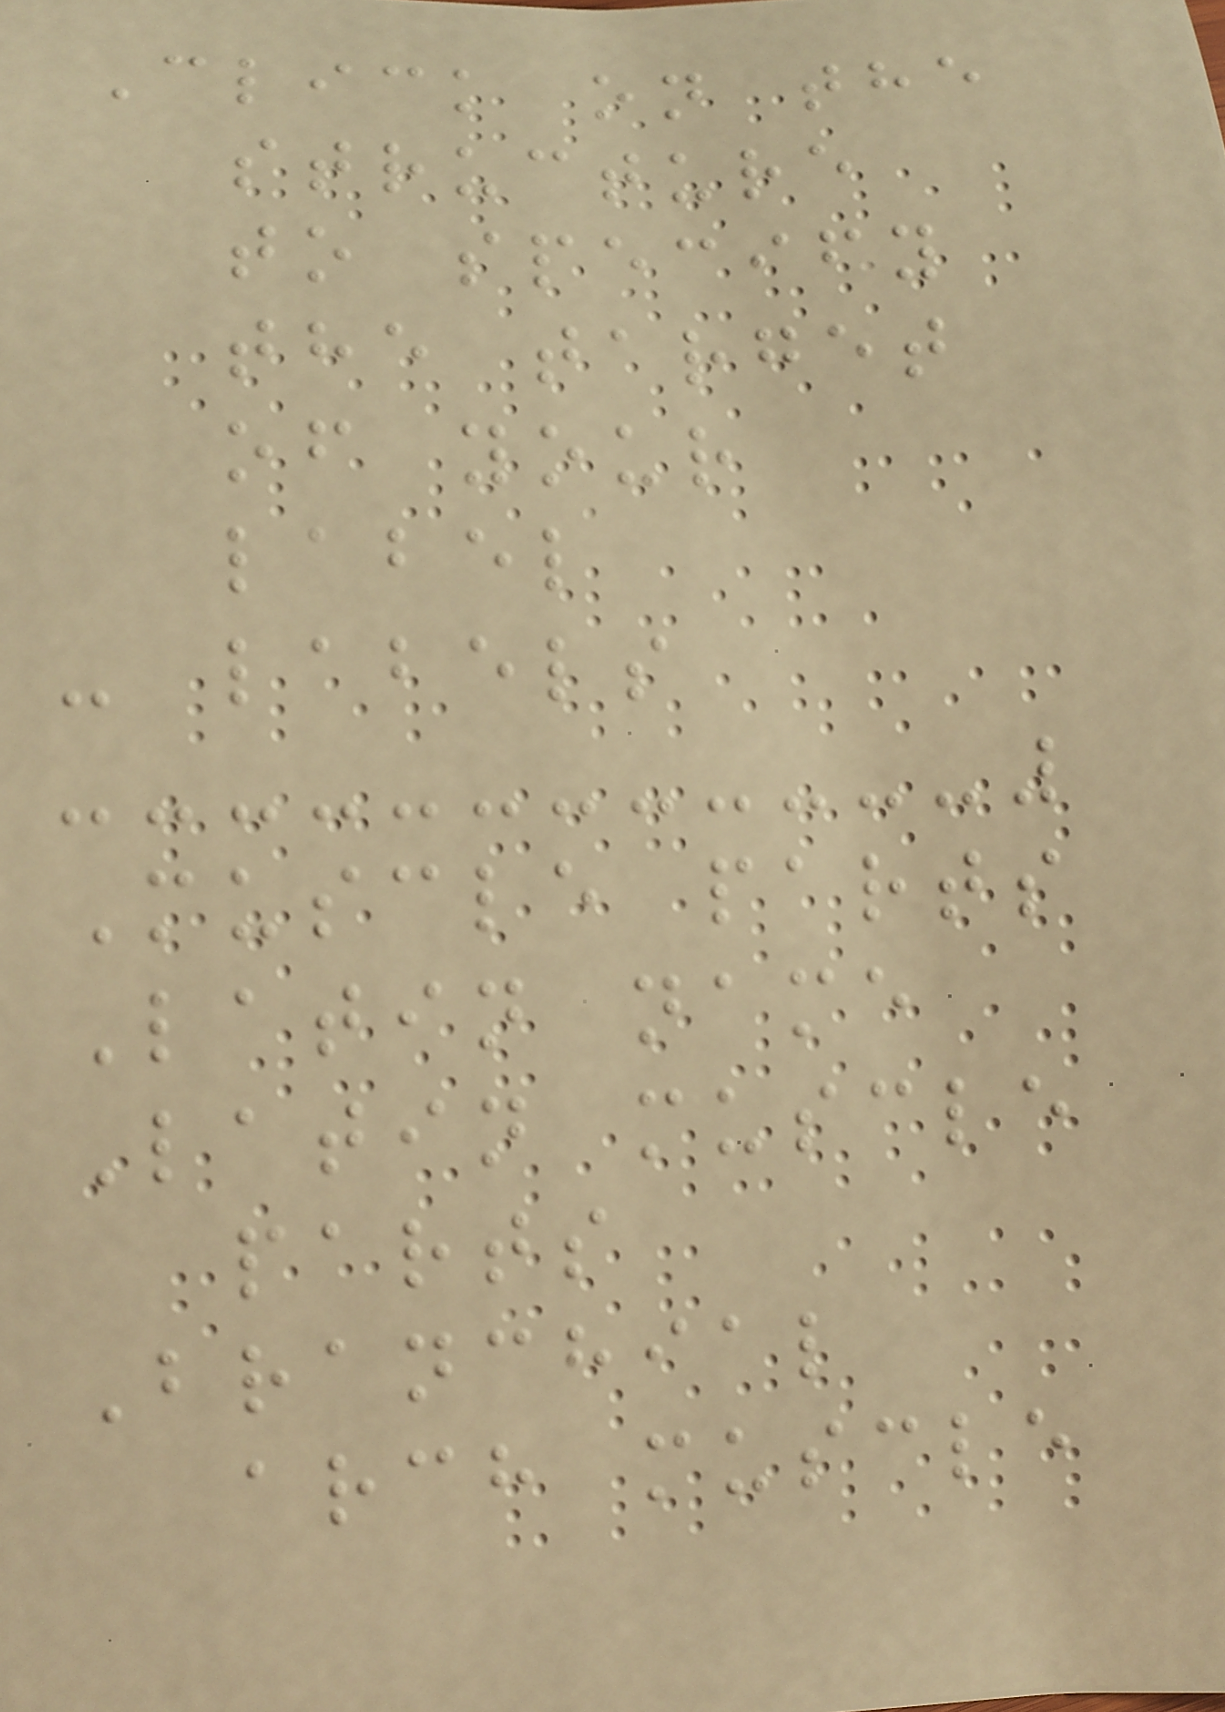Click on the
structure
to specify
the target
of your
label
- labels
Muscle parts
Latin name
Latin muscle
parts
Branchial
arch muscle
